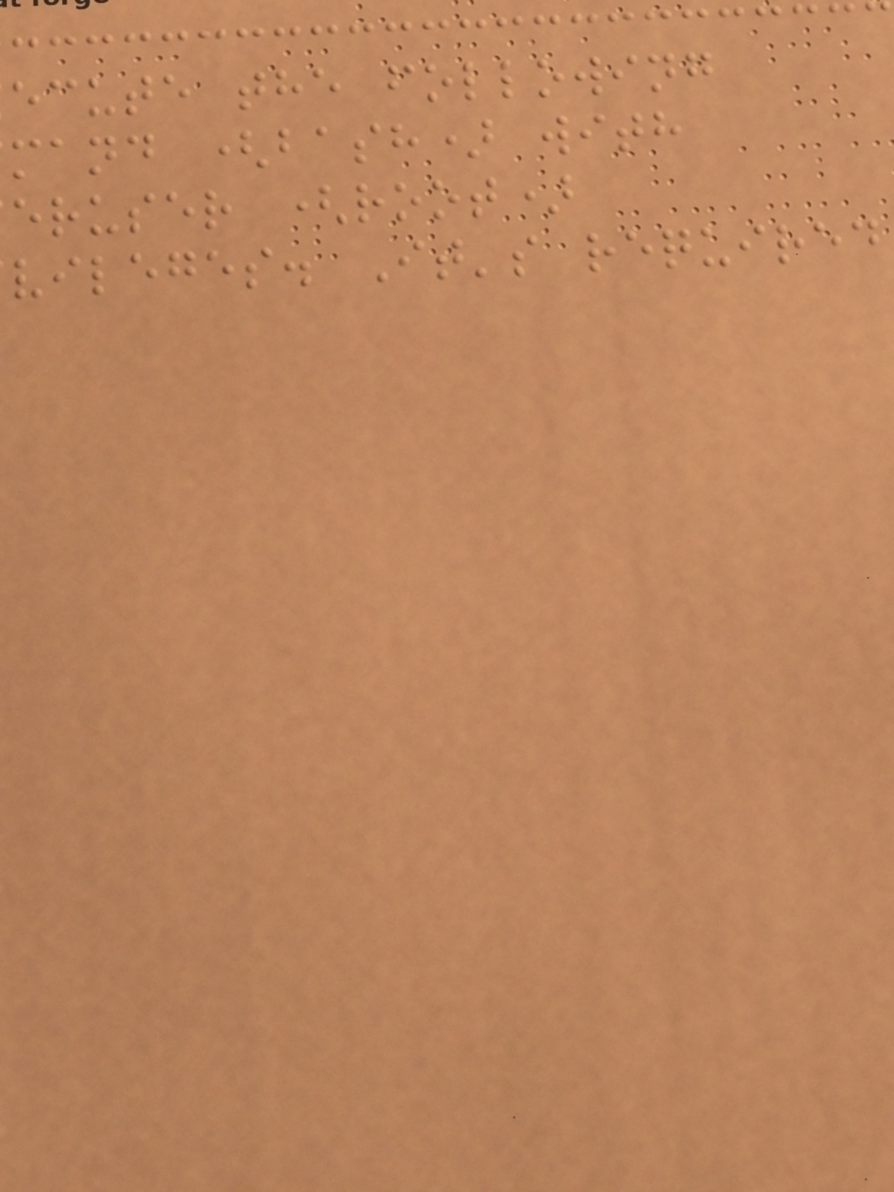ecute the following
mand (bash) with
eruser (root)
vileges. It's required
